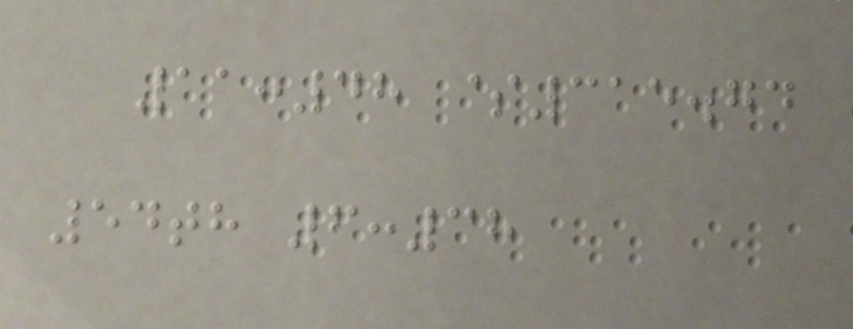11:48 $315.74
54th 6:38
